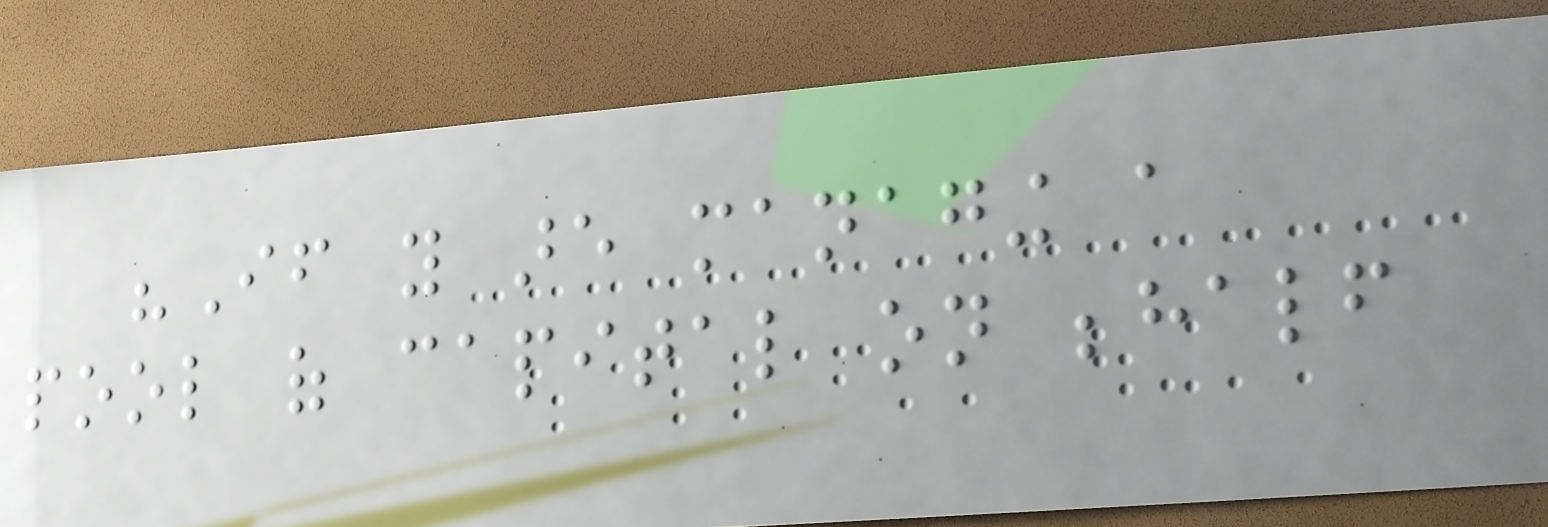"If you are managing a
pool of capital on behalf
